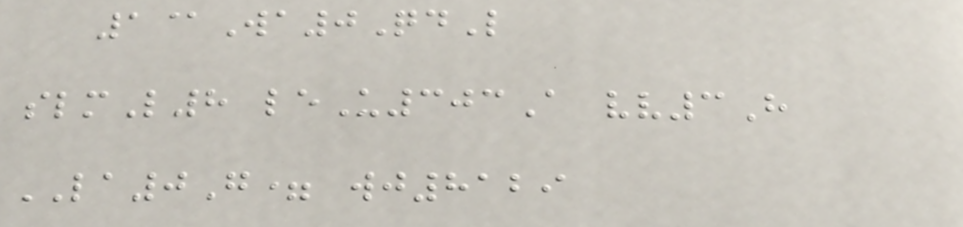1@Wa0QdL
slmL8 leU303A vv3H
LA0G= wj8129
